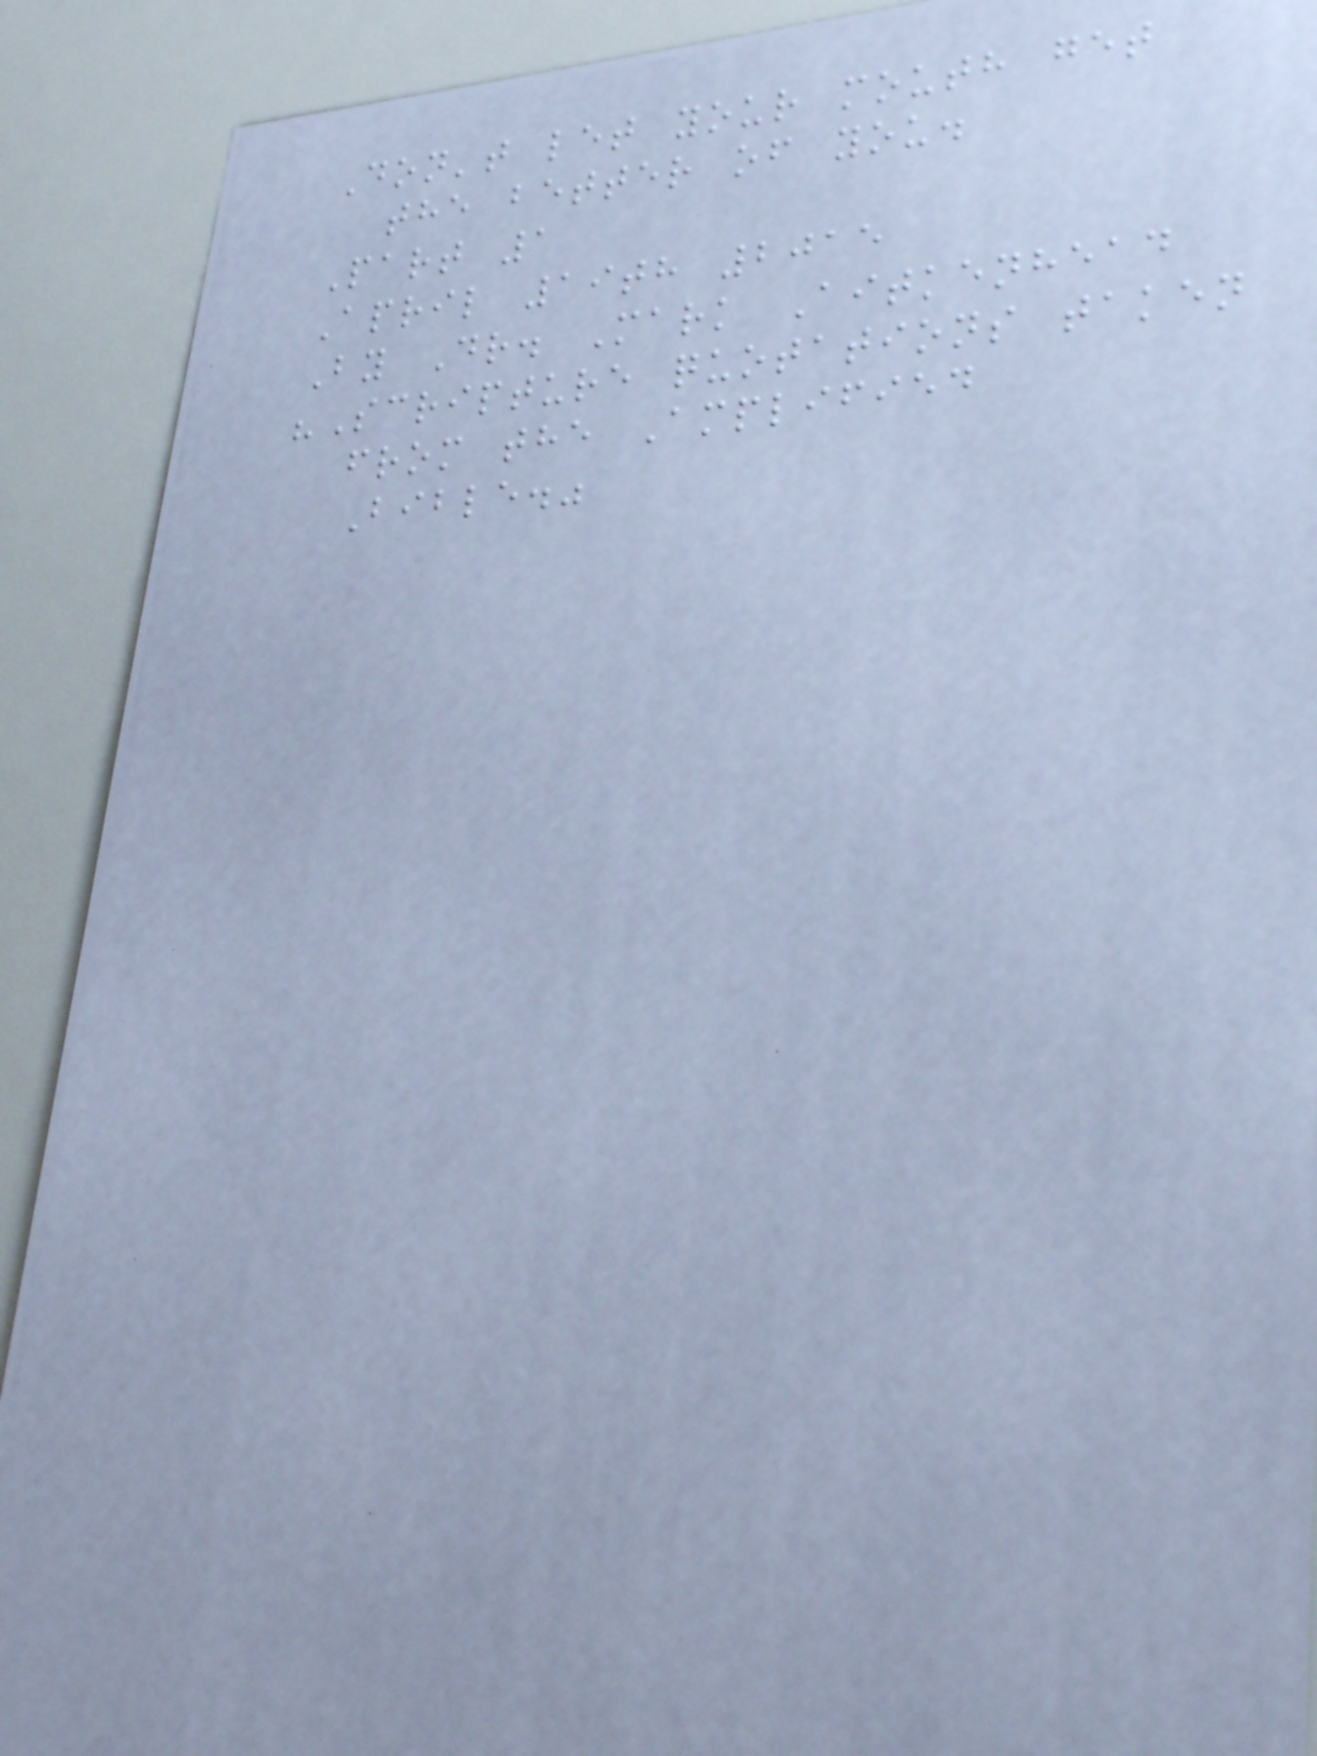Don't let your mouth get
the better of you.
Part 1
April 19th 2015
By Dr. Mark Aitkenhead
"Scripture quotations taken
from the Amplified
Bible."
